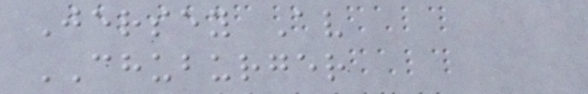Jersey Av
CHUBURGER
